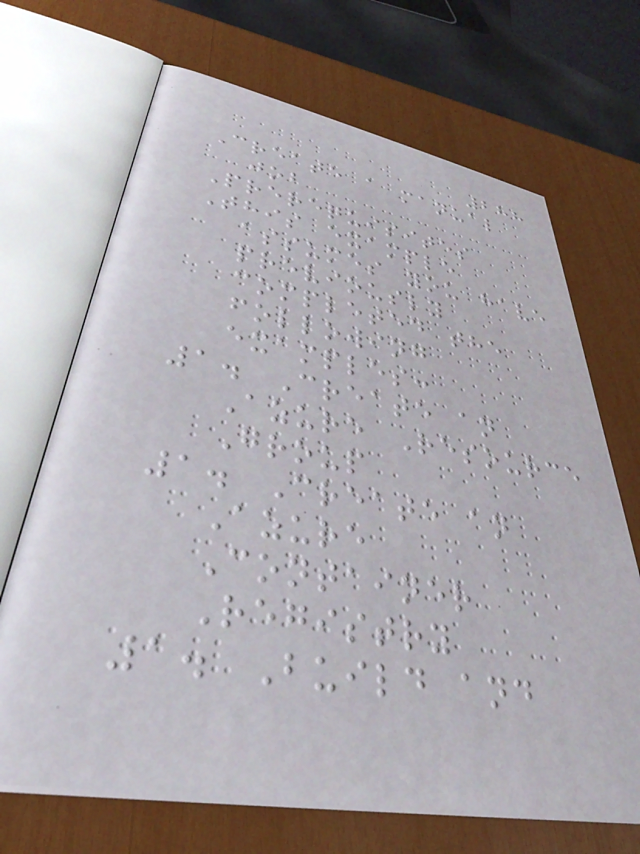288
Create a manual
job
Prerequisites
This example
assumes you have
previously
completed the
following
examples:
1. Create an
Azure Resource
Group
1. Create an
Azure
Container
Registry
1. Build and
